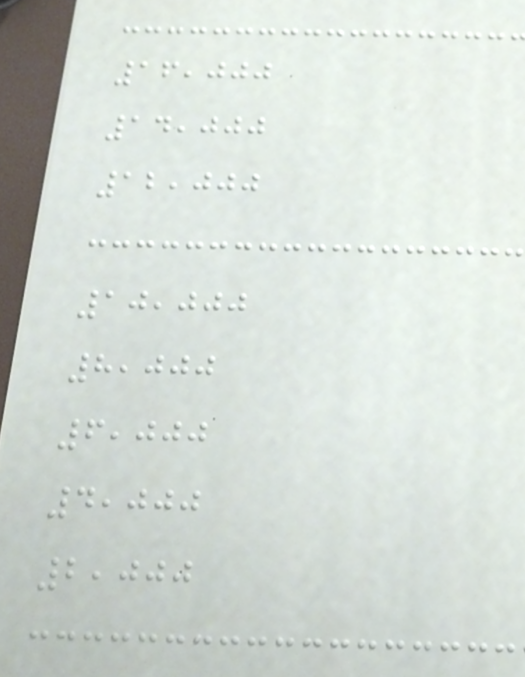16,000
14,000
12,000
10,000
8,000
6,000
4,000
2,000
